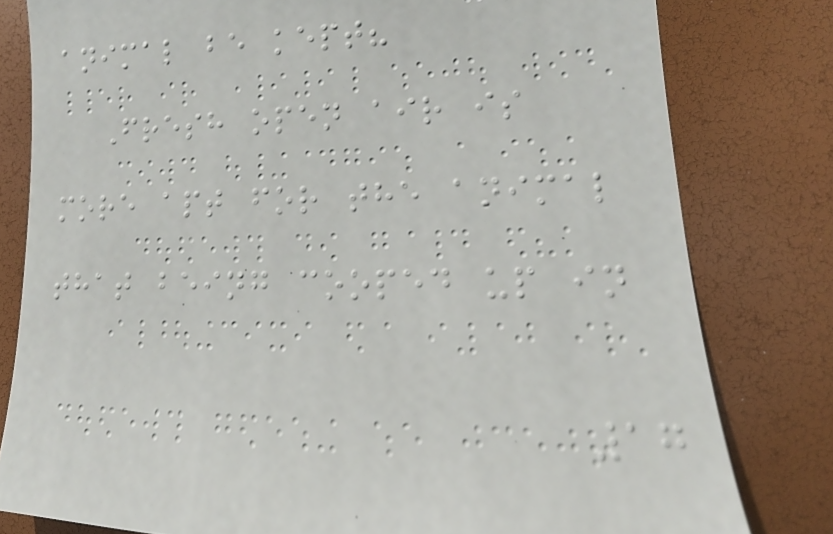animal be kept?
Fresh open air is
more apt for the animal
that being cooped up in
17
